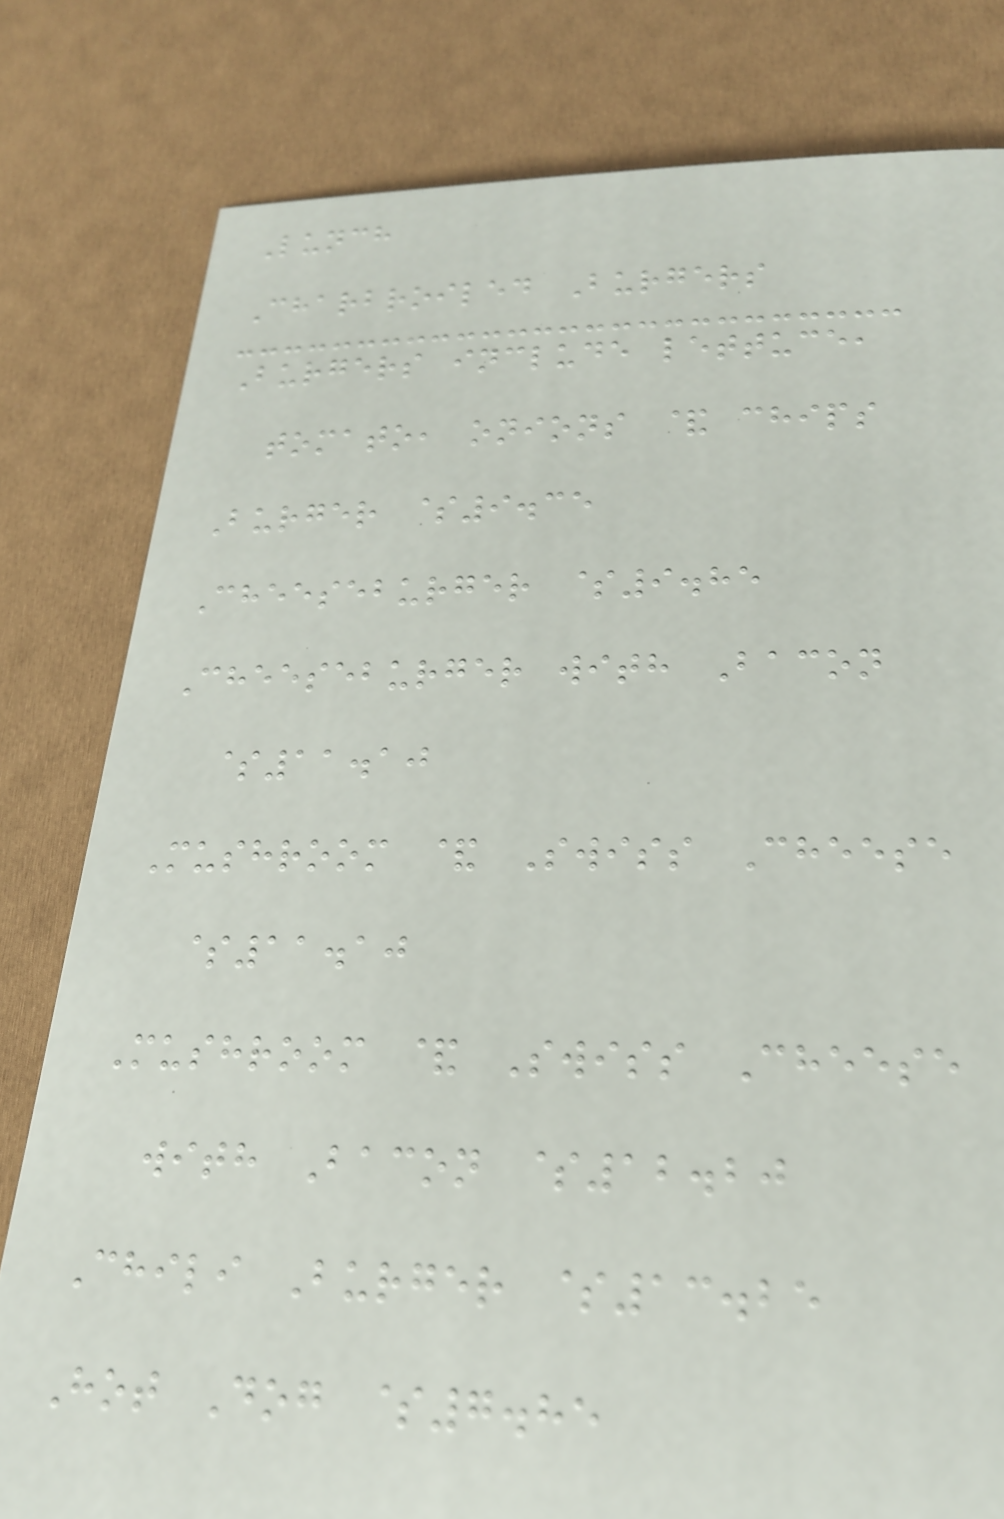Lunch
Charbroiled Burgers
Burgers include lettuce,
tomato, onions & chips
Burger $9.35
Cheeseburger $9.85
Cheeseburger with Bacon
$11.10
Mushroom & Swiss Cheese
$11.10
Mushroom & Swiss Cheese
with Bacon $12.20
Chili Burger $13.25
Hot Dog $7.85
